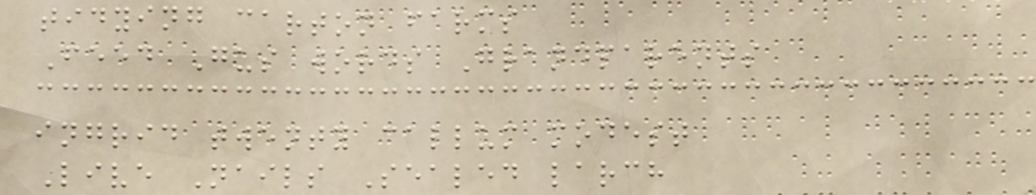tidying carton farms
Feed Gus words Grandparents
ingrid twenty callum modest
Live Nails Sealed larch
